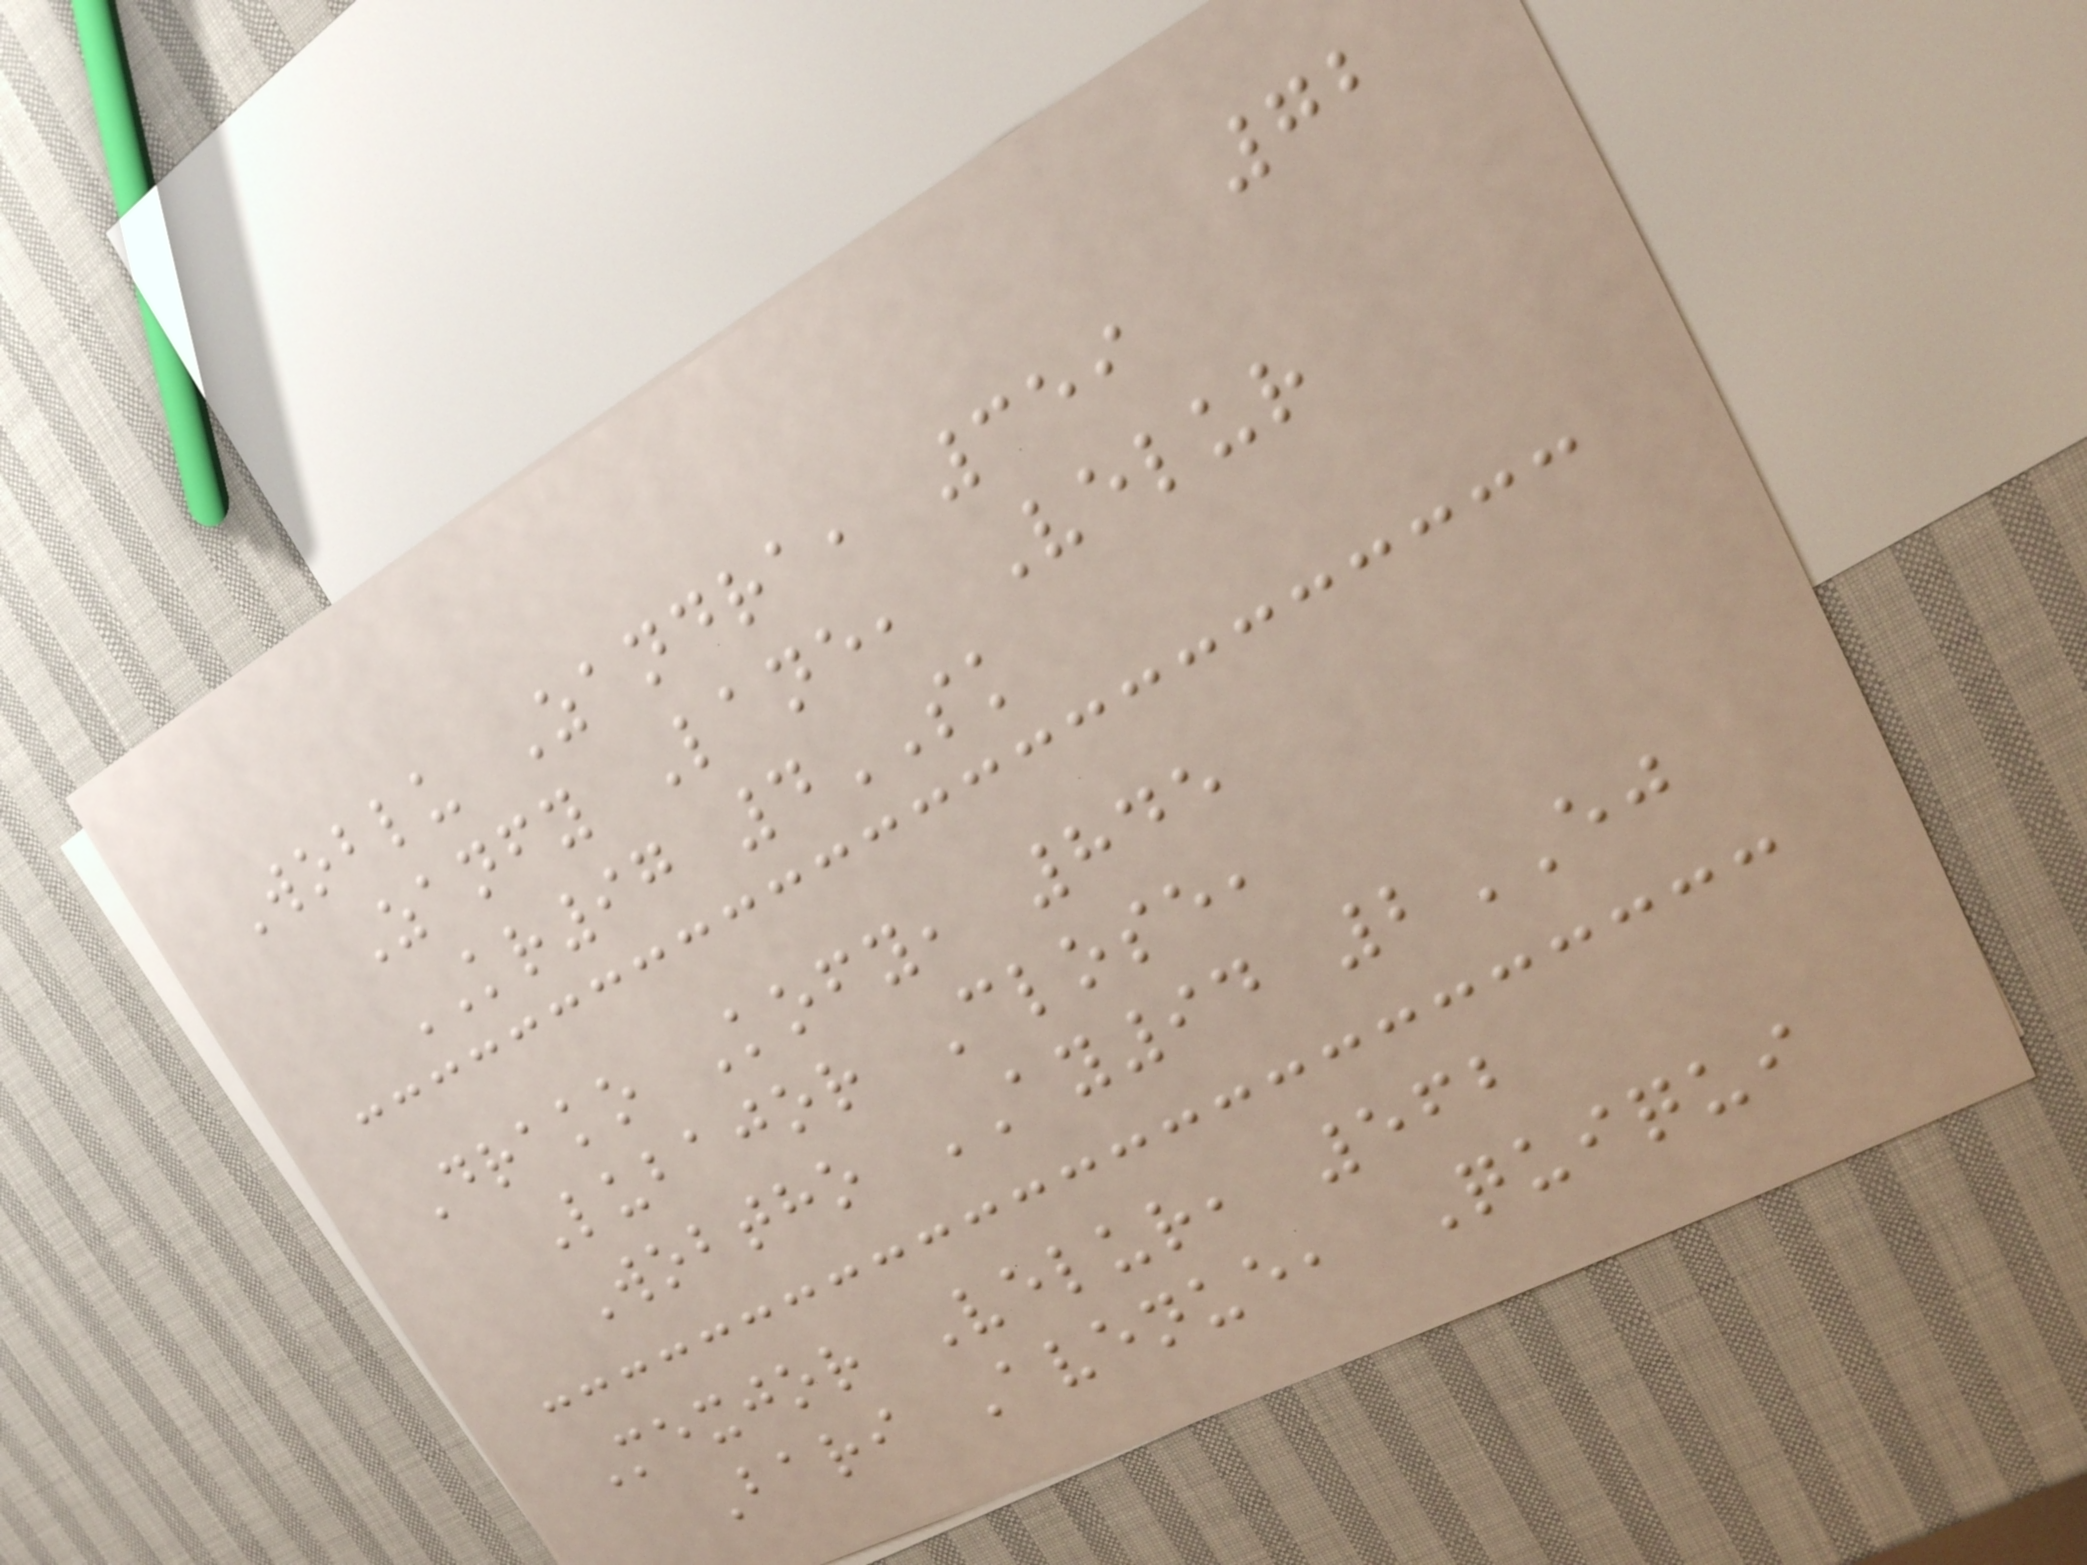72
Woblu Zandra, 359
Zanfy Lane, Velur
KR97 4SK
Drako Kofy, 845
Lubajor Close,
Wobtho AY94 2EJ
Mexjor Velur, 562
Bari Avenue, Quiqui
